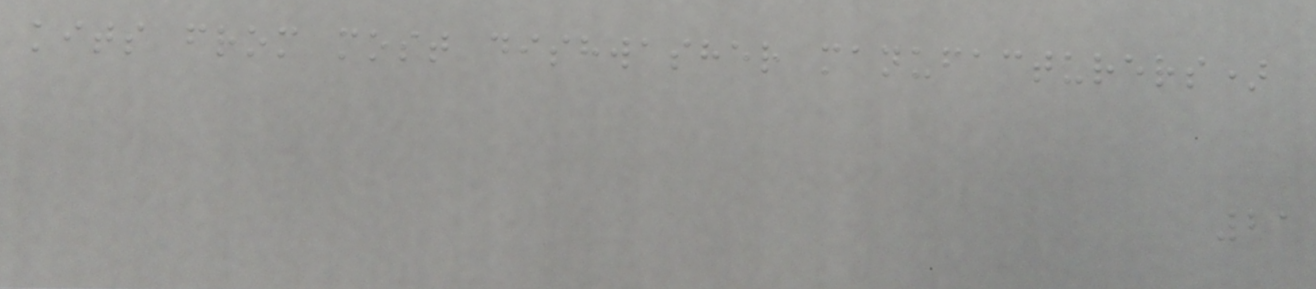kits from most dishwasher manufacturers)
21
